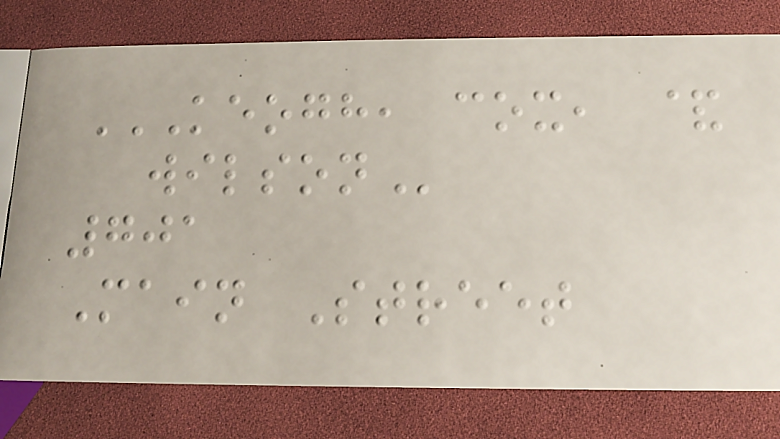KEOGH, COX, &
WILSON
701
Main Street
